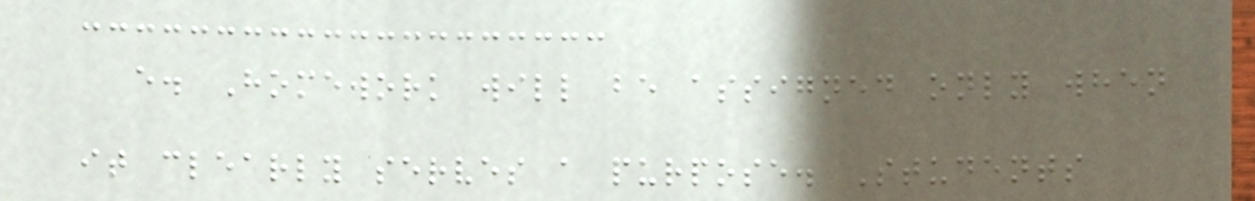e. Homework will be assigned only when
it clearly serves a purpose. Students
